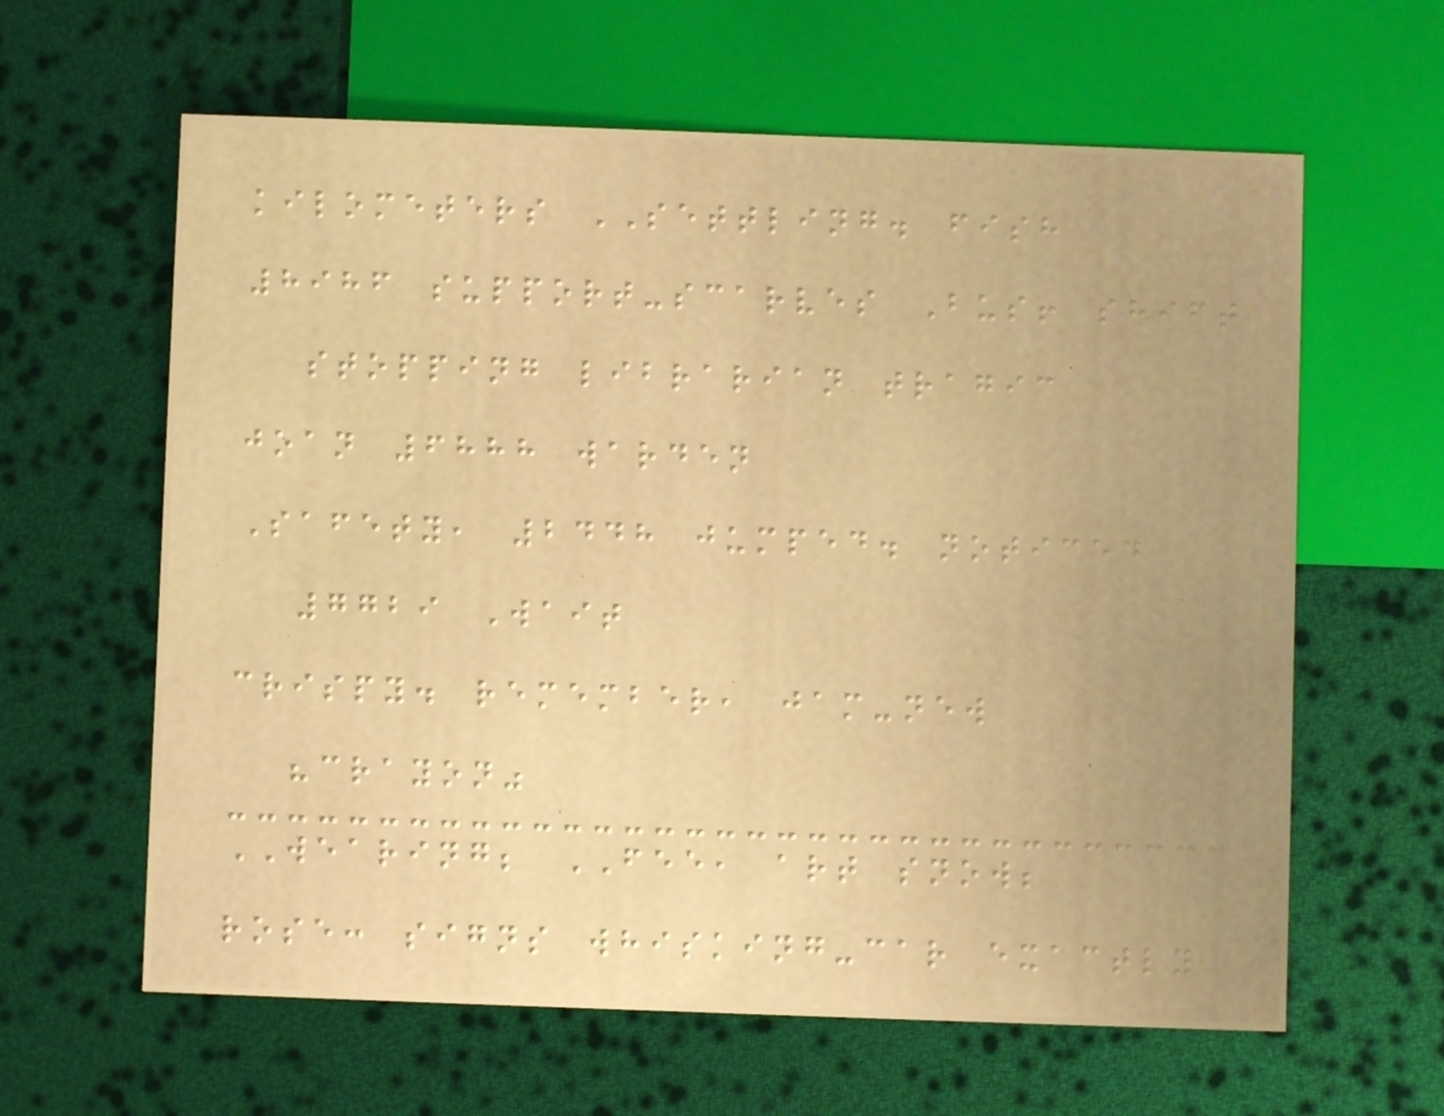kilometers SETTLING. fish
8986 support-scarves Bus! shift
stopping librarian tragic
joan 6888 warden
Safety, 2448 jumped. noticed
7729 Wait
crispy. remember, jam-new
"crayon"
WEARING; FEE, art snow;
rose: signs whisking-car exactly
